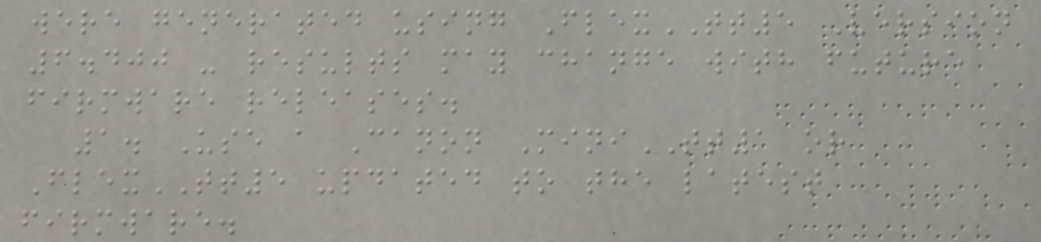were generated using FlexTT5 Version
6.400 - results may change with future
firmware releases.
1. Use a Canon MiniTT1 or
FlexTT5 updated to the latest
firmware.
